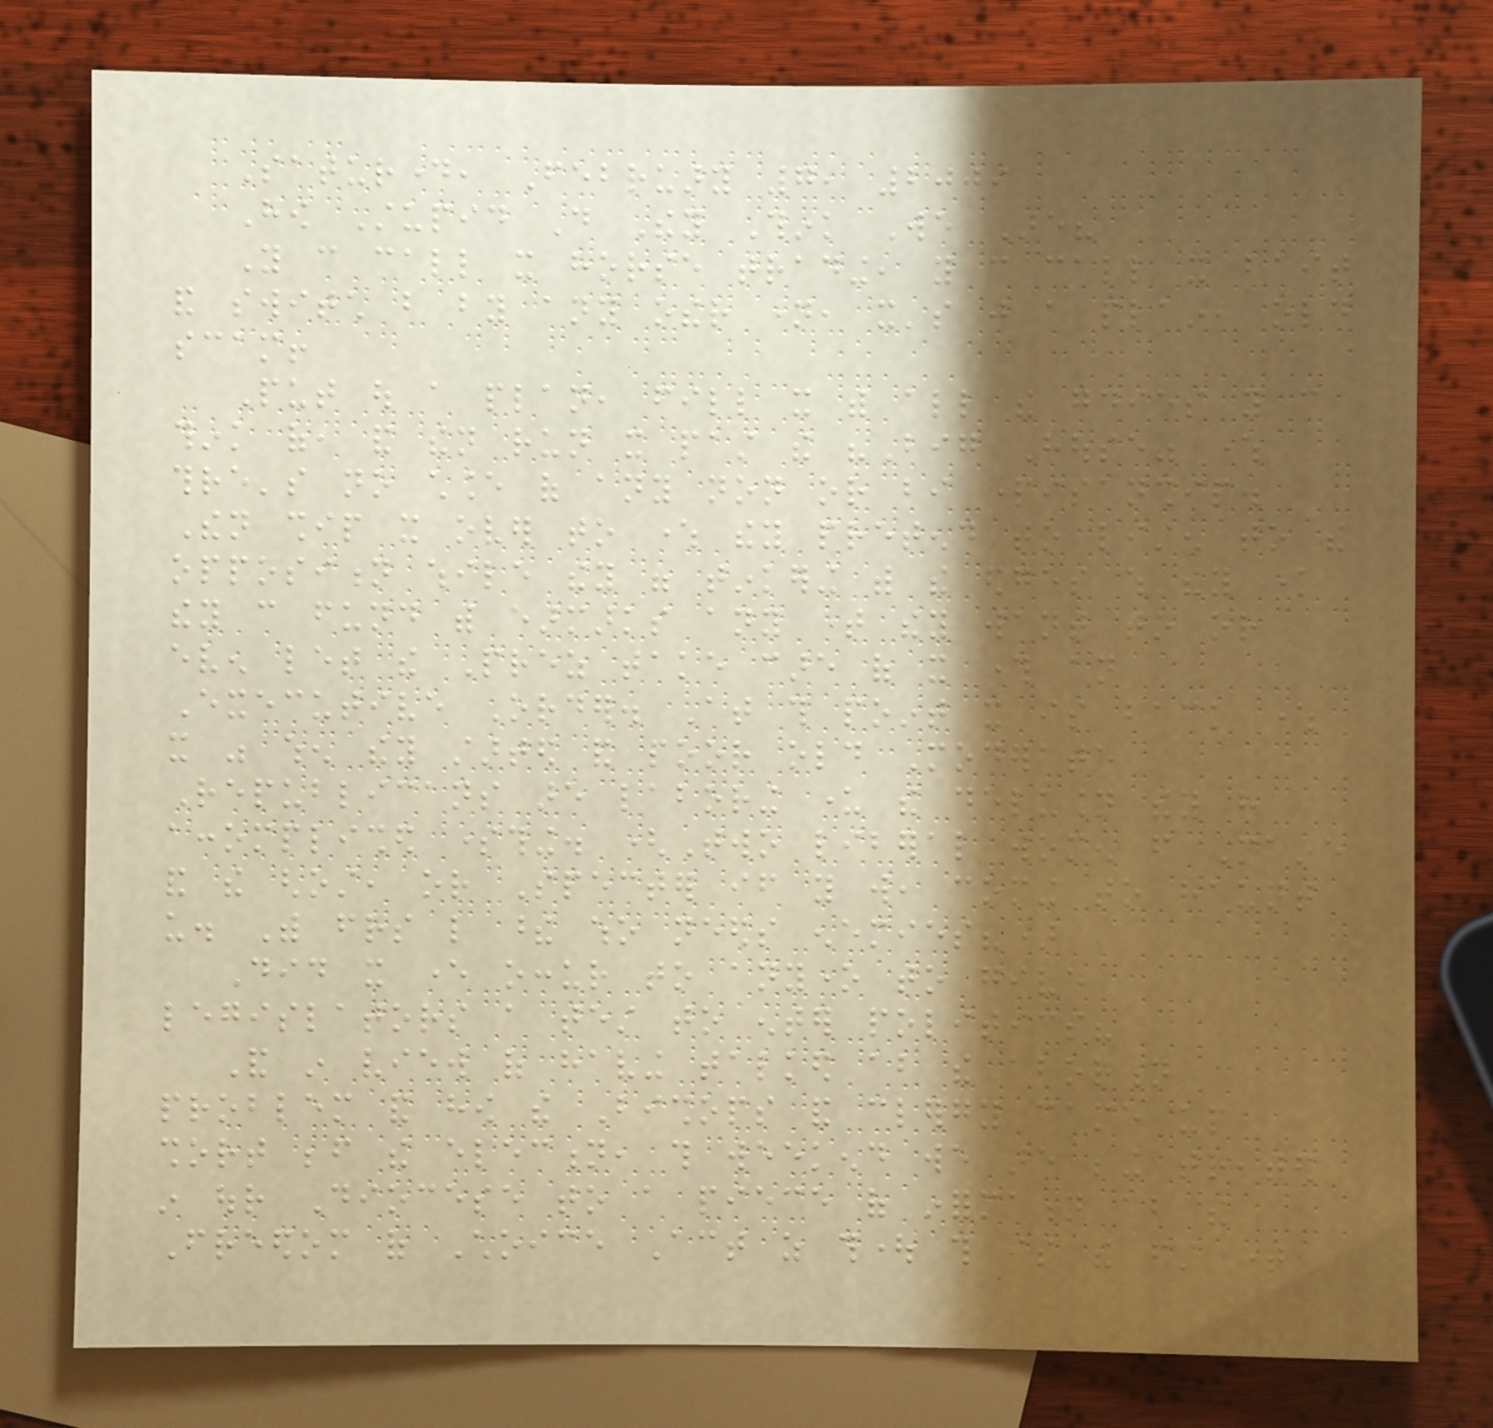Saturday, February 7, 2009
How Stupid Do They Think We Are?
You can call it horse trading, you can call it bait
and switch but by any other name, it's just a plain, old
scam!
Put out a plan, fill it with all the goodies you can
think of, and then run it past the "Big House" where
thre's no chance of any non or bi partisanship.
Then ship it over to where they pretend to listen to the
opposition while they were tinkering with the edges which they know
they can fund with earmarks any time they want to or
even let the Prez take care of it through an
Executive Order. At this point it is back where
it was when they started and poor old Moderate
Republicans are laboring under the delusion they have
accomplished something. (Two liberal women from Maine
and the ghost, or Specter if you will, coming to haunt
us. With friends like these who needs enemies?)
Did it ever occur to anyone to give
legislators a test to enter politics?
And in view of having talked about the abortion
problem and how the Bishops and clergy came up
short before the election, this weekend we are being treated
in our Diocese to a piece of information about the
Freedom of Choice Act as thought this is the first time
